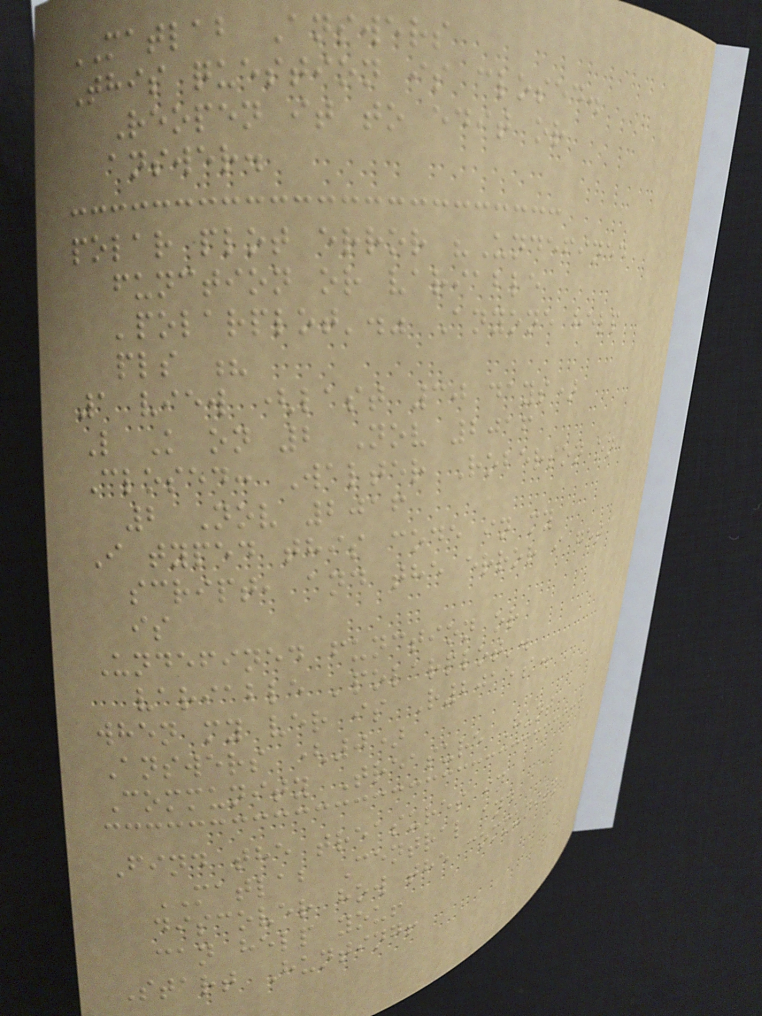MATLAB Answers
This question is closed.
Reopen it to edit or
answer.
polar plot error "Undefined
function or variable
'polarplot'." Anyone help
pls ?
1 view (last 30 days)
L K on 2 Nov 2016
Closed: Walter Roberson on
2 Nov 2016
I typed this code in my
script, and the error i got
is
Undefined function or
variable 'polarplot'.
when my ver is R2015a.
Answers (0)
Community Treasure Hunt
Find the treasures in
MATLAB Central and
discover how the community
can help you!
Start Hunting!
